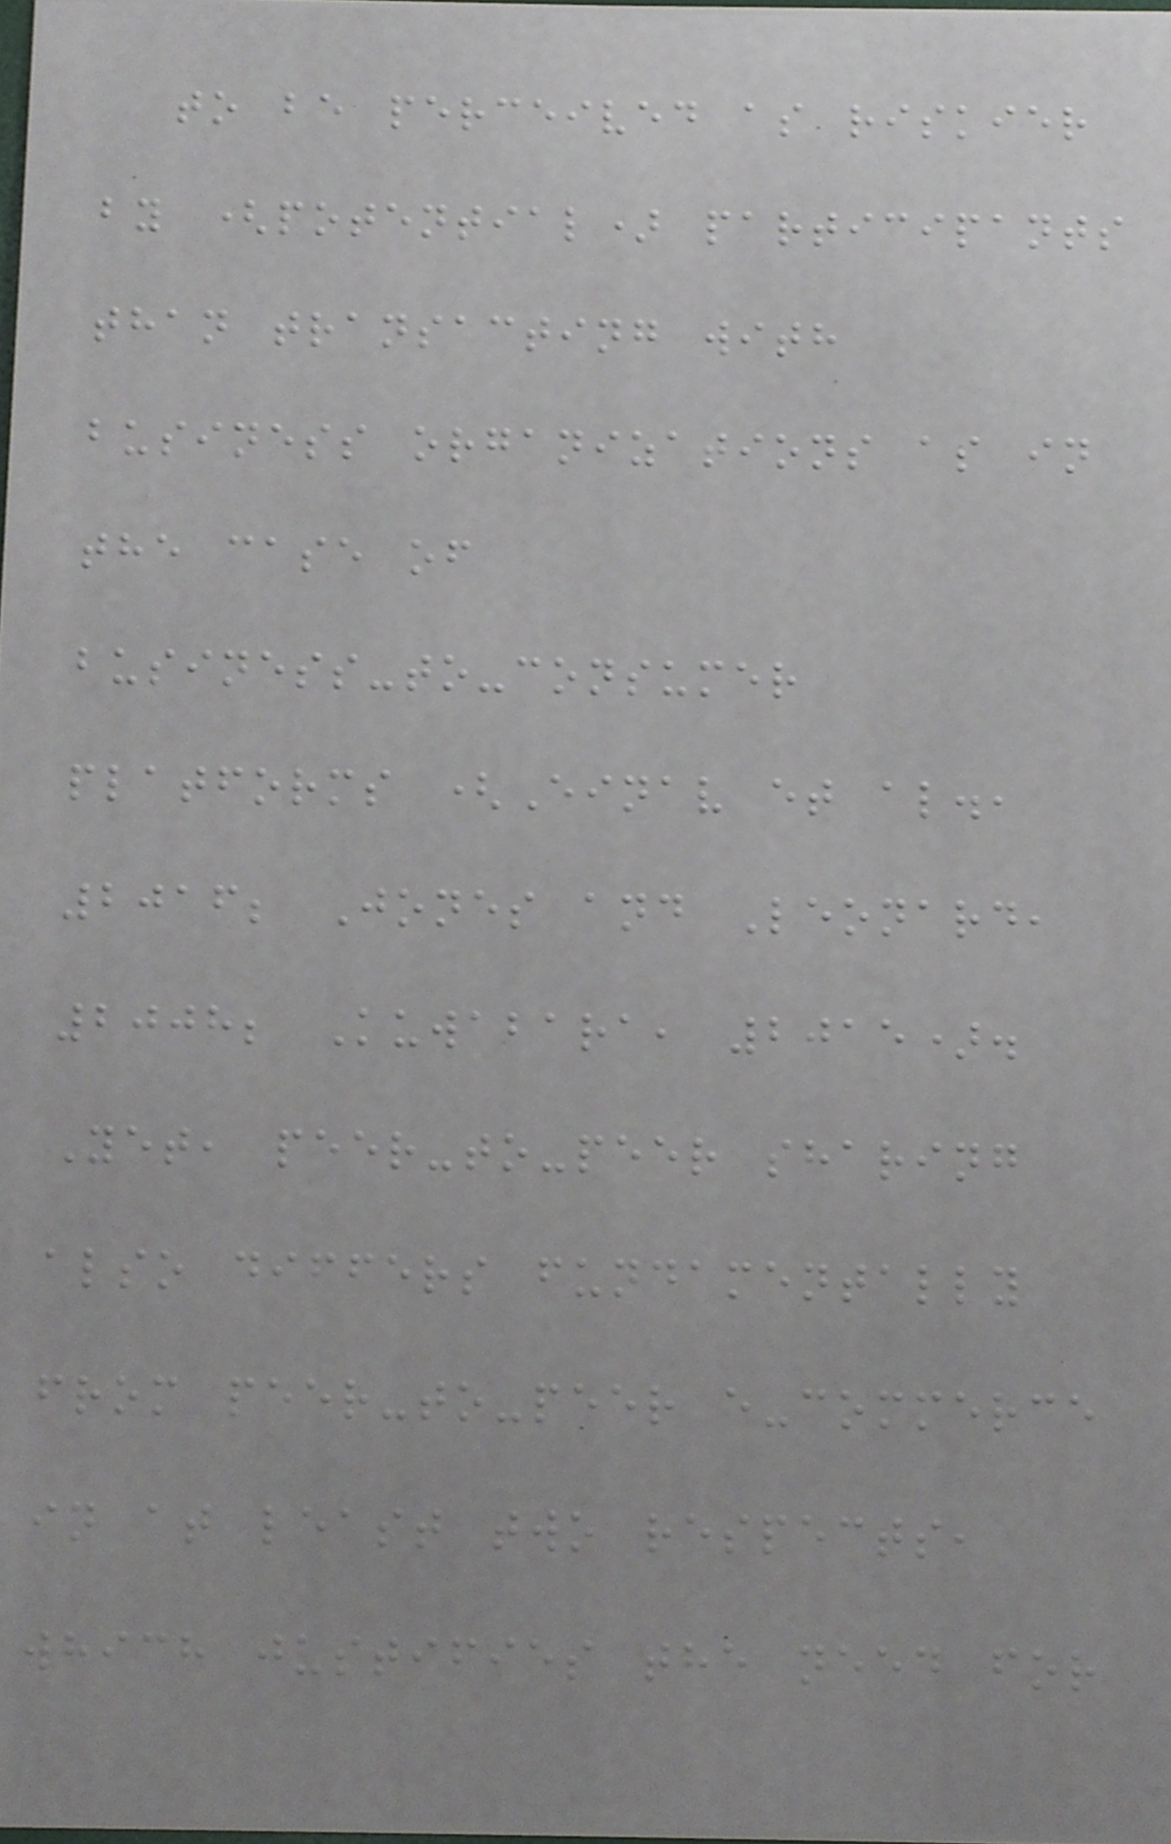to be perceived as riskier
by (potential) participants
than transacting with
business organizations as in
the case of
business-to-consumer
platforms (Einav et al.,
2016; Jones and Leonard,
2008; Kuwabara, 2015).
Yet, peer-to-peer sharing
also differs fundamentally
from peer-to-peer e-commerce
in at least two respects,
which justifies the need for
